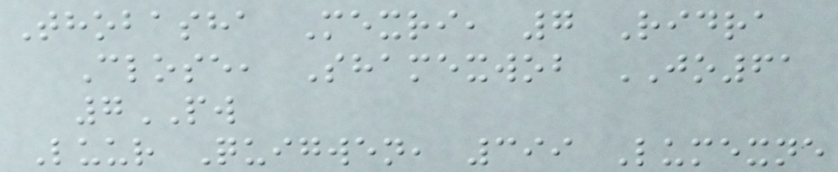Thobasha Mexri, 7 Ridra
Close, Shamexwob JO61
7PW
Luur Quigwen, 399 Lumexne
